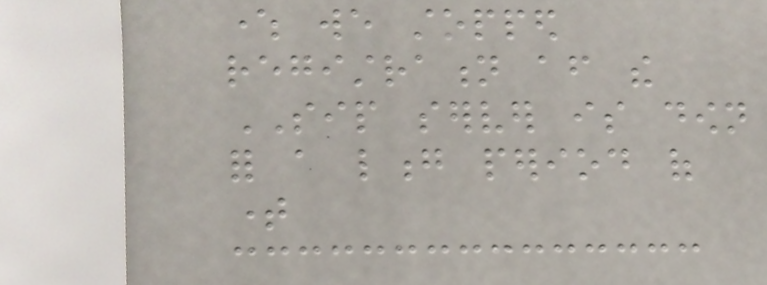where we stopped
registration after the
SIP server is down
for a long period of
time
